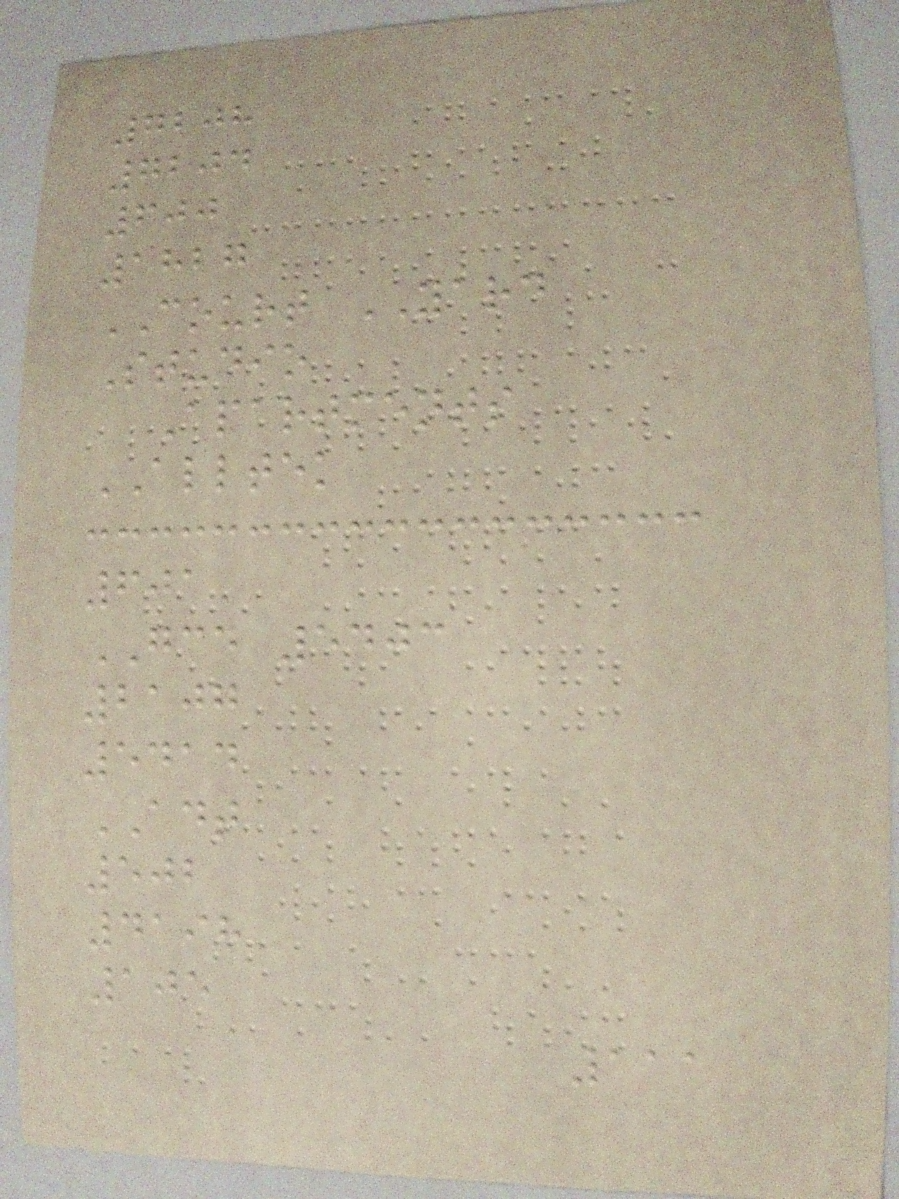7208
7204
600
1827
COURT YARD
Studio
Apartments
ALLTEK
601
GCD 5403
2107
5414
ADT
502
4198
105
111
